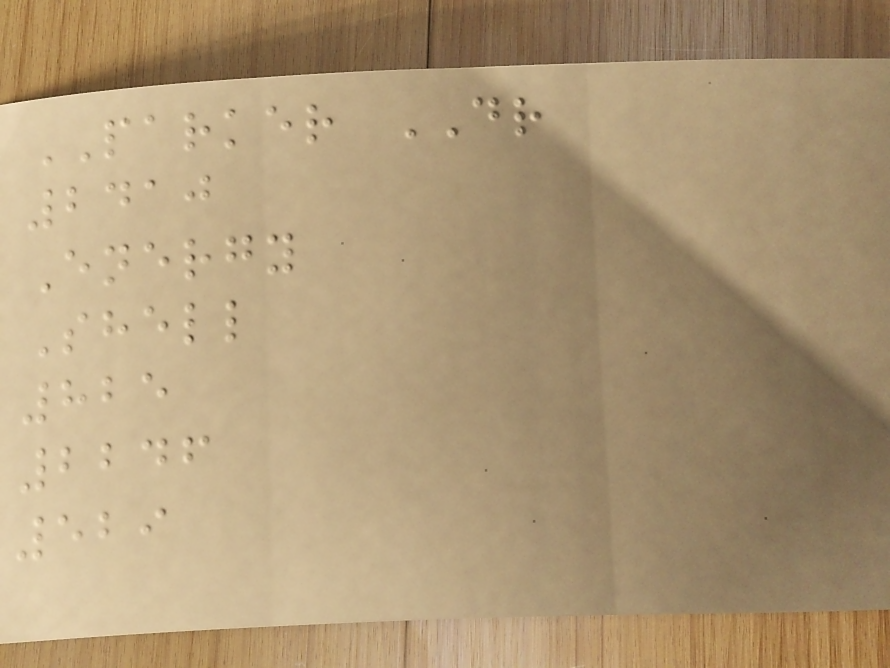PARKER DR
2410
Energy
Shell
825
2246
529
